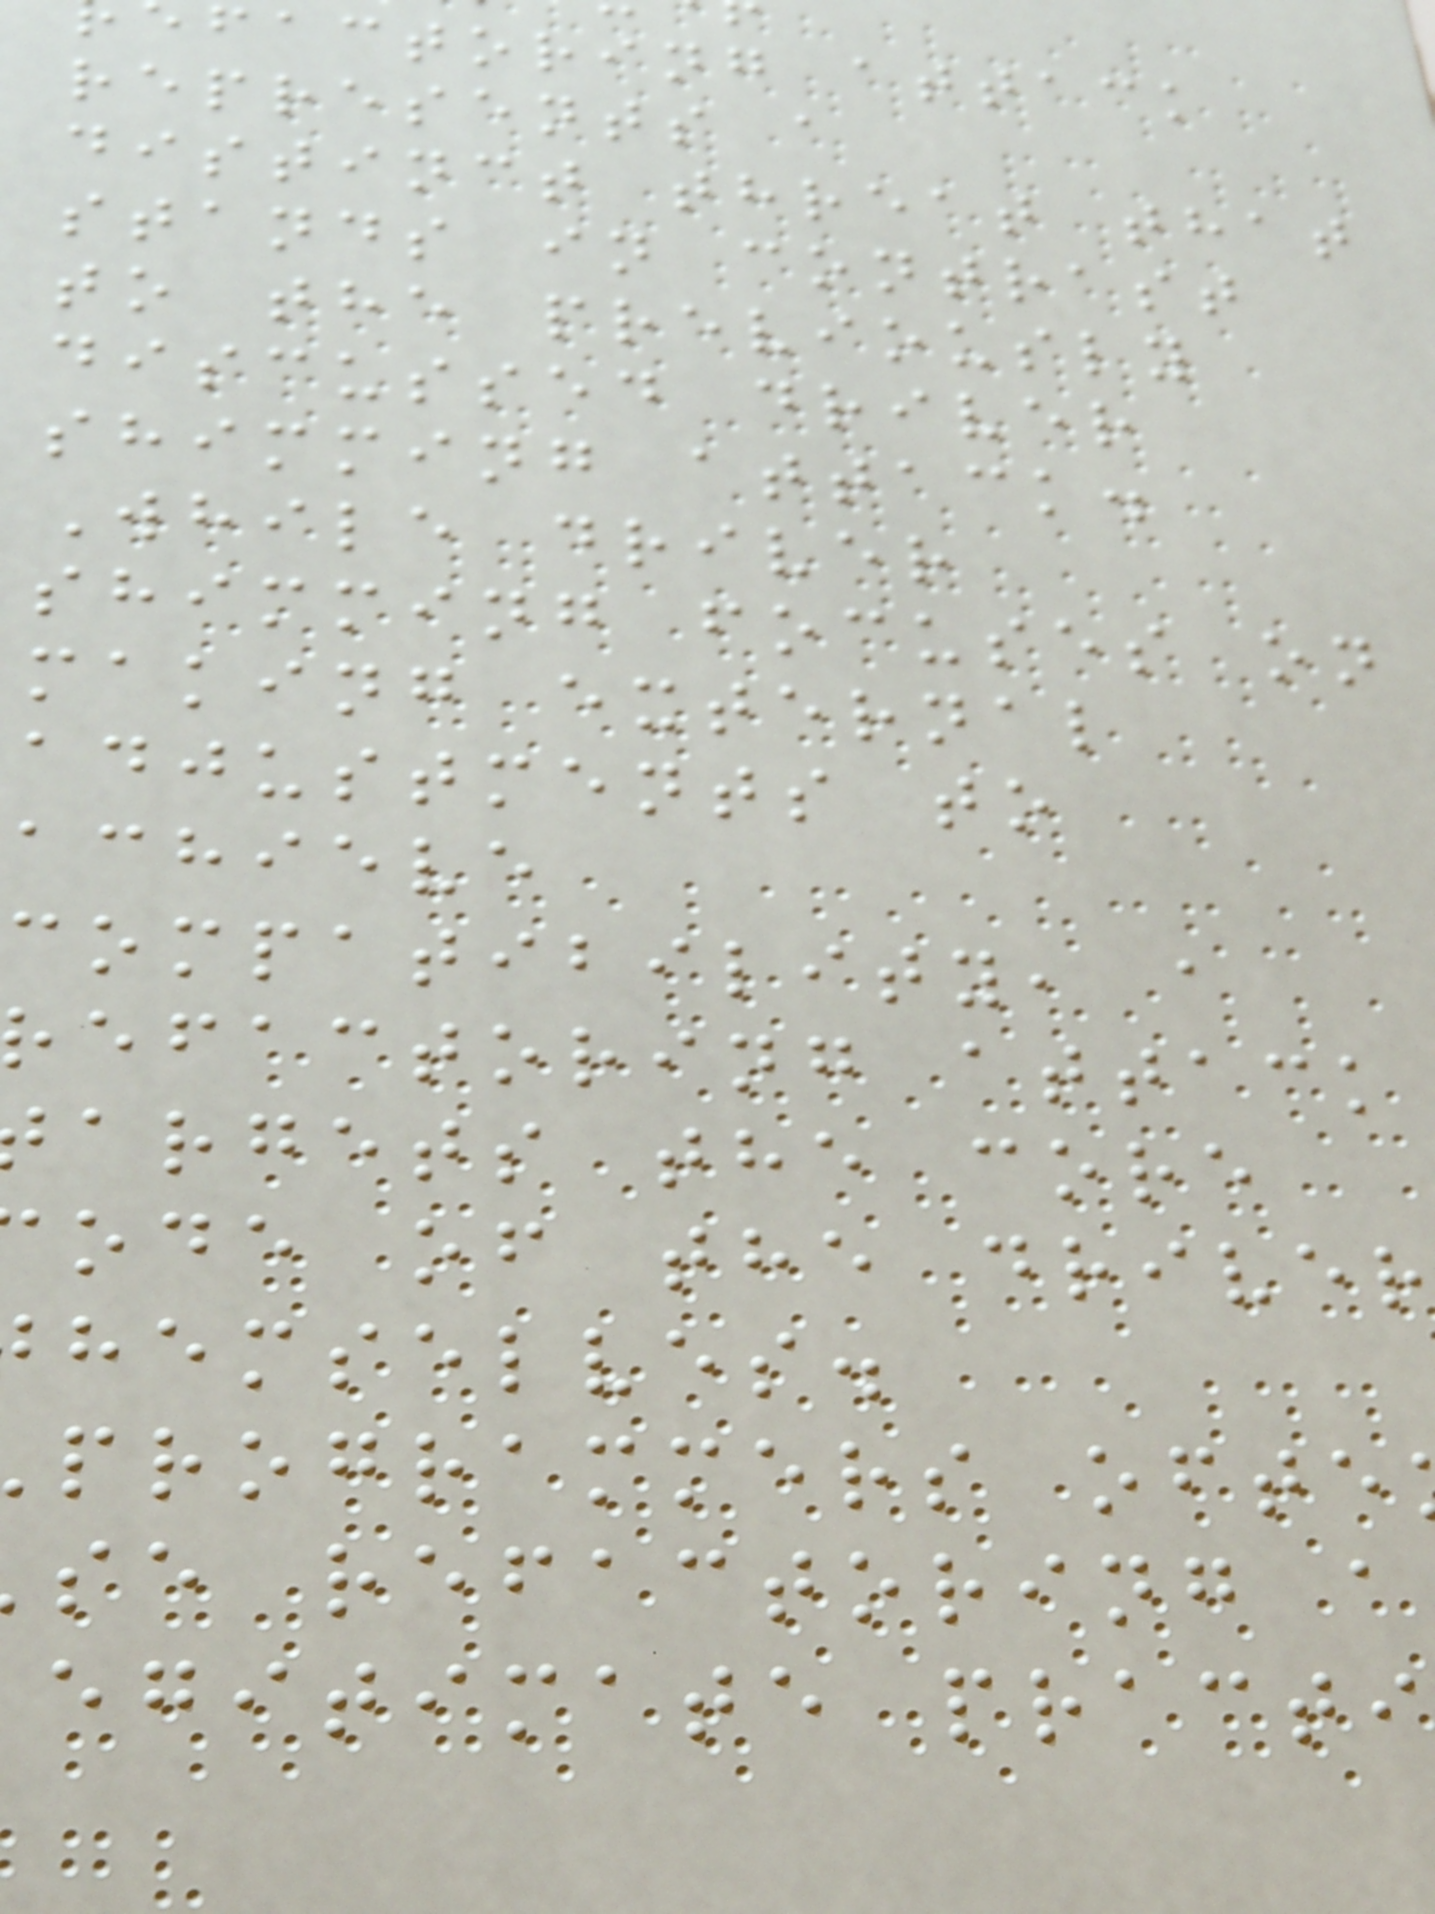factoring attack
represents a
distinct threat that
stands in contrast
to the previously
discussed driver
shimming attack.
While driver
shimming focuses on
making external
adjustments to
achieve
compatibility, a
refactoring attack
argets the core
ode of the driver
hemselves.
programmers ofte
se refactoring a
egitimate practi
